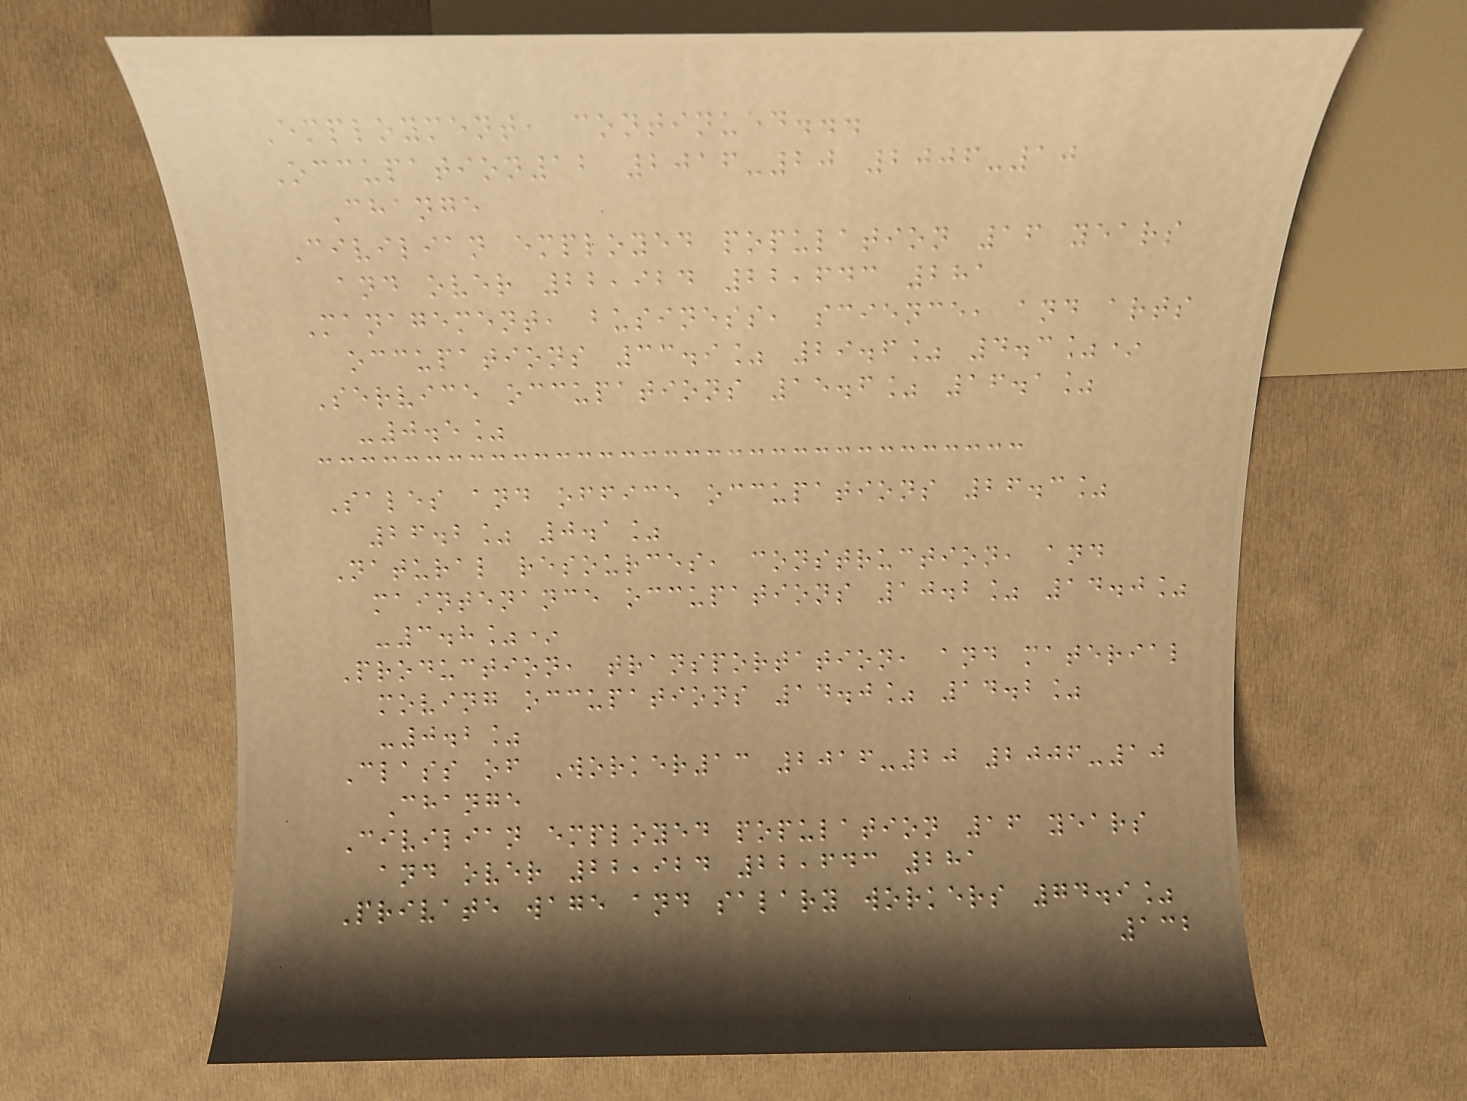Employment, continued...
Occupation12 2016-20 2006-10
Change
Civilian employed population 16 years
and over 22,924 22,643 281
Management, business, science, and arts
occupations 33.9% 29.6% 4.3%*
Service occupations 15.6% 16.1%
-0.5%
Sales and office occupations 26.3%
26.2% 0.1%
Natural resources, construction, and
maintenance occupations 10.2% 14.0%
-3.8%*
Production, transportation, and material
moving occupations 14.0% 14.2%
-0.2%
Class of Worker13 2016-20 2006-10
Change
Civilian employed population 16 years
and over 22,924 22,643 281
Private wage and salary workers 74.9%
132
